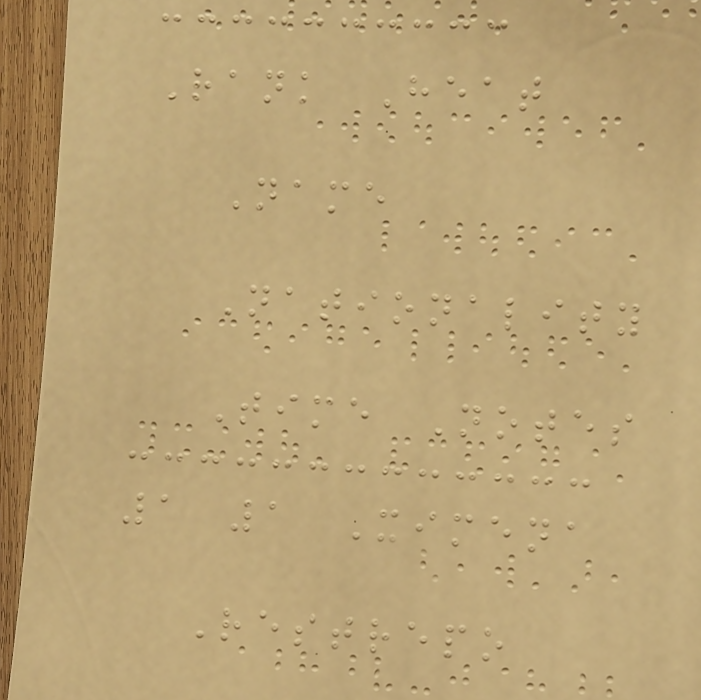Rank Heat
Name
Nationality
Time Notes
1 1 Ximena
Restrepo
